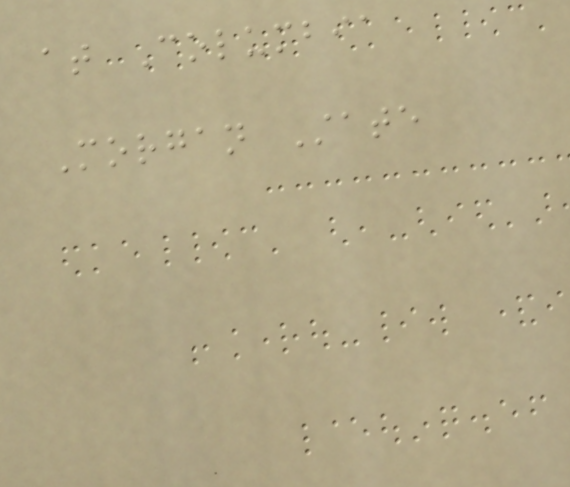at Columbia
Morgan State
